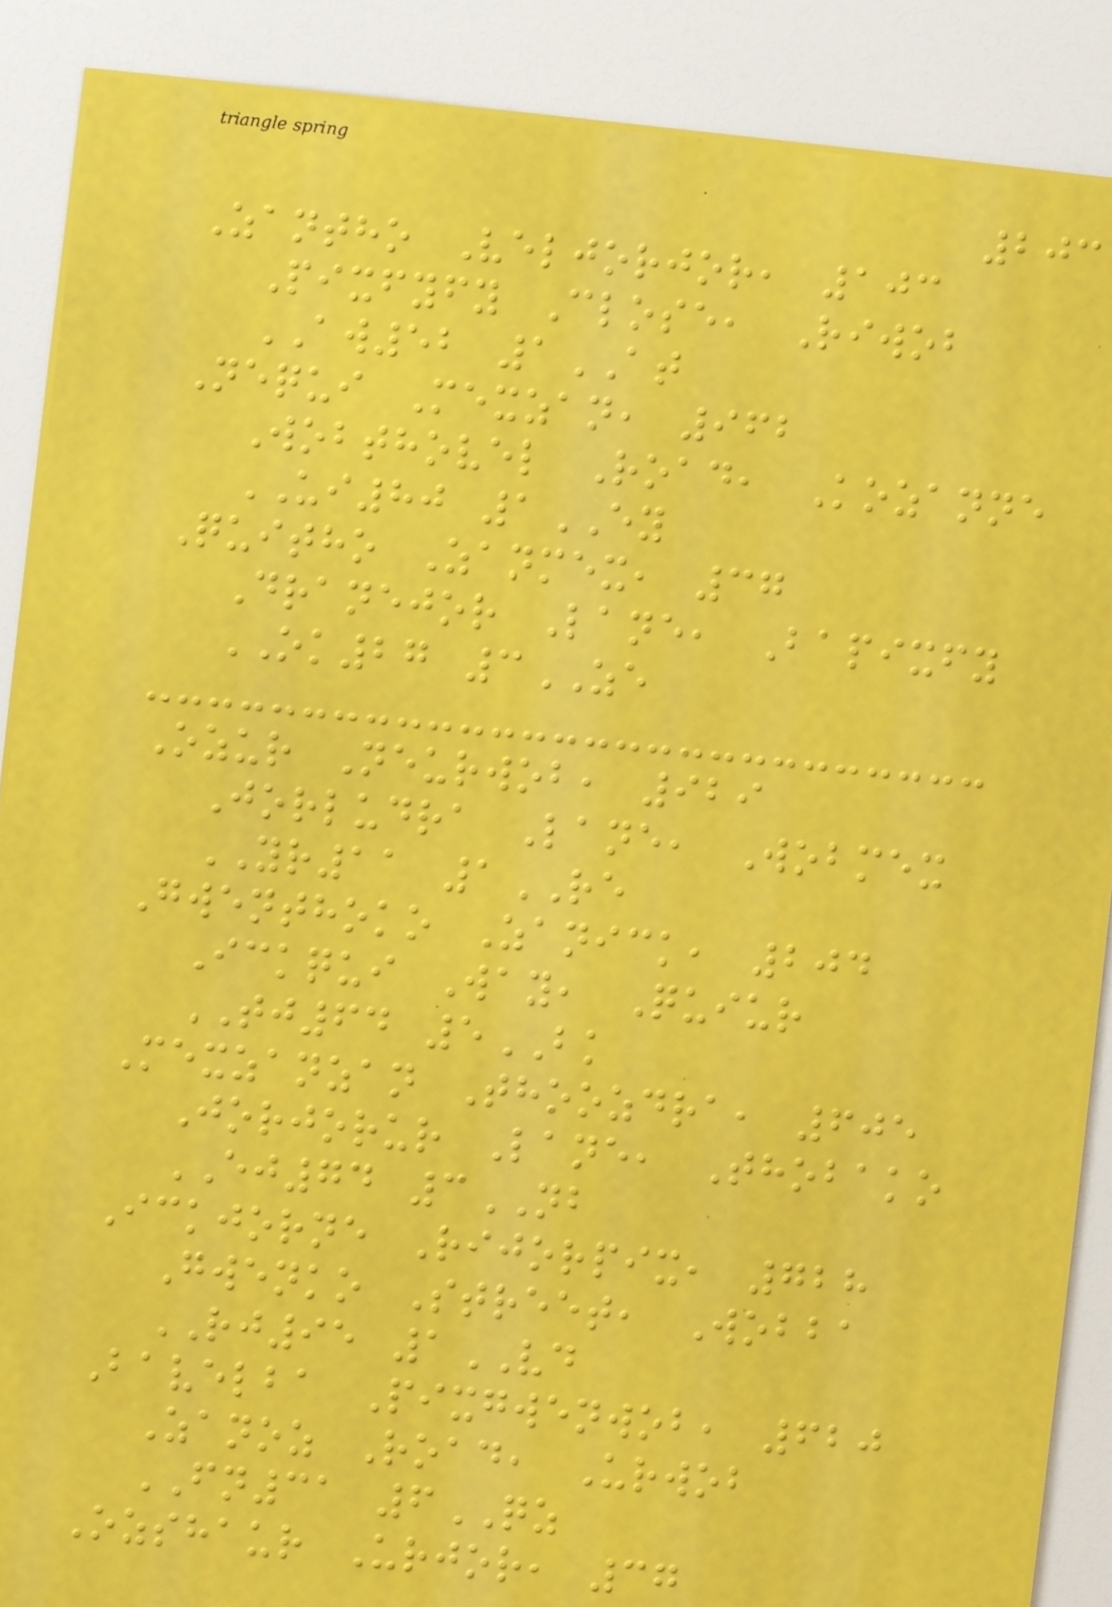203
Zantho Veljorjor, 103
Pixfyfy Close, Riwob
AW52 1AT
Nequi Mexzan, 962
Wobthovel Road, Kozanne
UI80 1EY
Quitho Zanmex, 37
Dranejor Lane, Bapixfy
OK27 3ZE
Ozur Neurwob, 929
Jorludra Lane, Wobmex
YR11 1RE
Gwenthoko Zanick, 204
Ickqui Way, Quiur
TJ64 5BK
Mexzanzan Thoozdra, 605
Jorjorur Lane, Thobako
EJ74 3NB
Ickjorne Rijorpix, 728
Gwenko Street, Wobba
RJ95 1VD
Bavelba Pixgwenwob, 620
Zanoz Road, Urwob
FN31 6QZ
Ozshaur Urjor, 37
